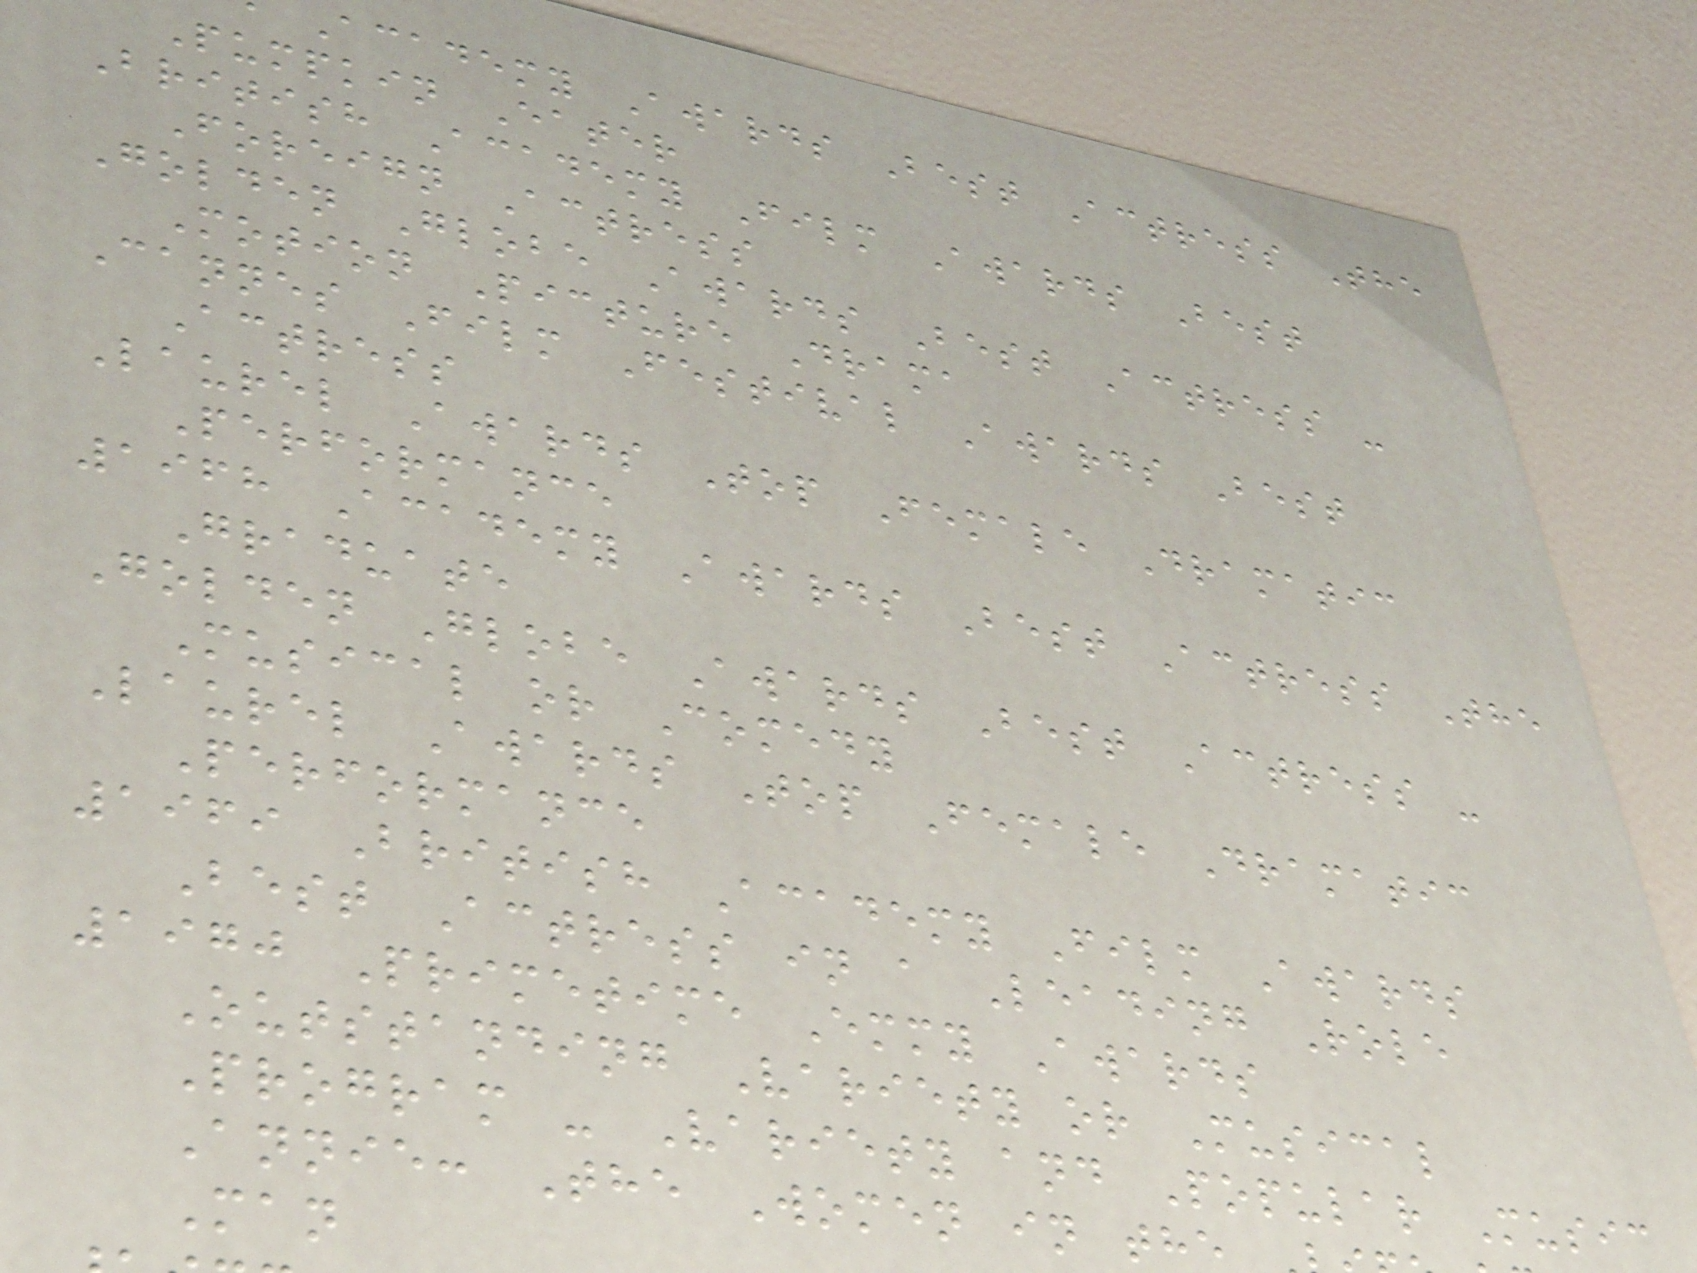Academy Awards Best Actress The
Pumpkin Eater
British Academy Film Awards Best
Foreign Actress
Golden Globe Awards Best Actress -
Motion Picture Drama
Cannes Film Festival Awards Best
Actress
Laurel Awards Top Female Dramatic
Performance
1968 Academy Awards Best Actress The
Graduate
Golden Globe Awards Best Actress -
Musical or Comedy
Laurel Awards Top Female Dramatic
Performance
1969 British Academy Film Awards
Best Actress in a Leading Role
1970 Primetime Emmy Awards
Outstanding Variety or Musical
Program - Variety and Popular Music
Annie: The Women in the
Man
